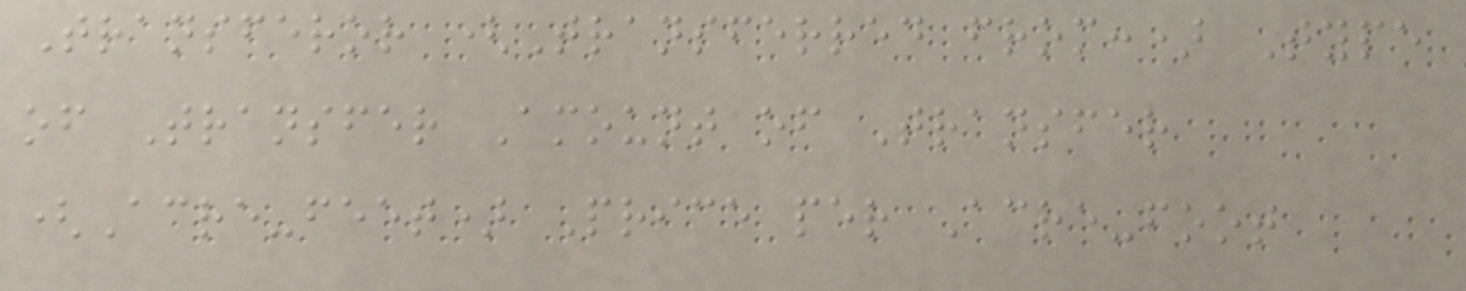Transferor (Transferred from:) Type
of Transfer Amount of Transfer
(Acre-feet) Price per Acre-foot
